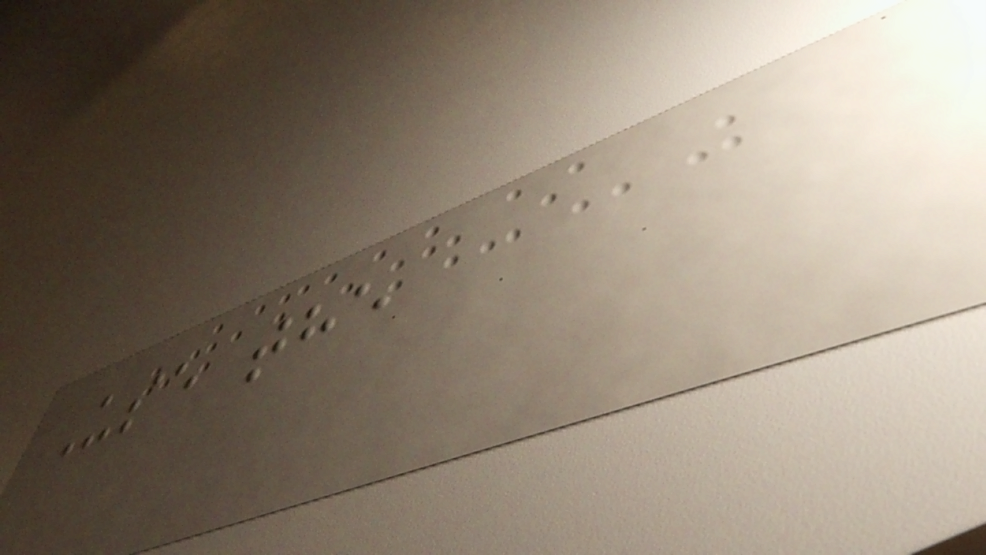Use the
